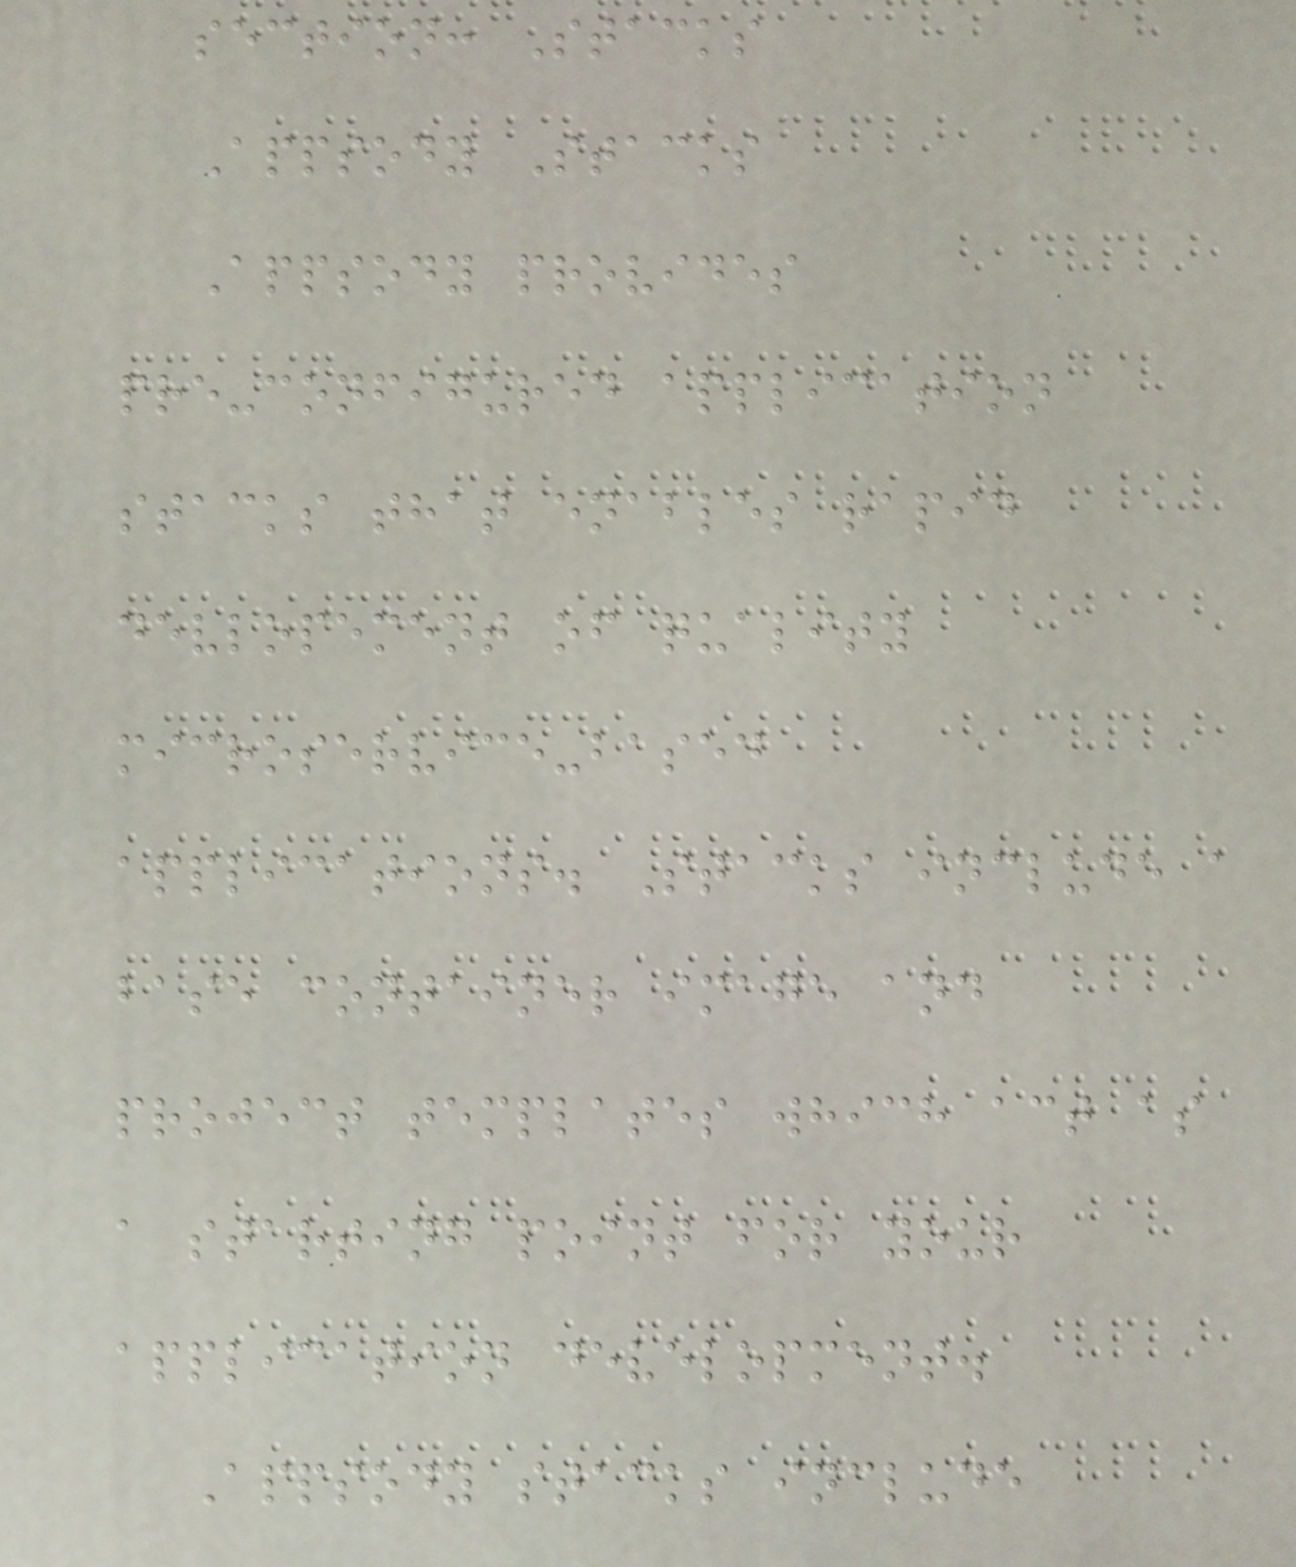section: Stacks
Appsody Stacks
Appsody provides
pre-configured application
stacks that enables rapid
devlopement of quality
microservice-based
applications. Stacks include a
base container image and
project templates which act as
a starting point for your
application development.
Appsody stacks include
